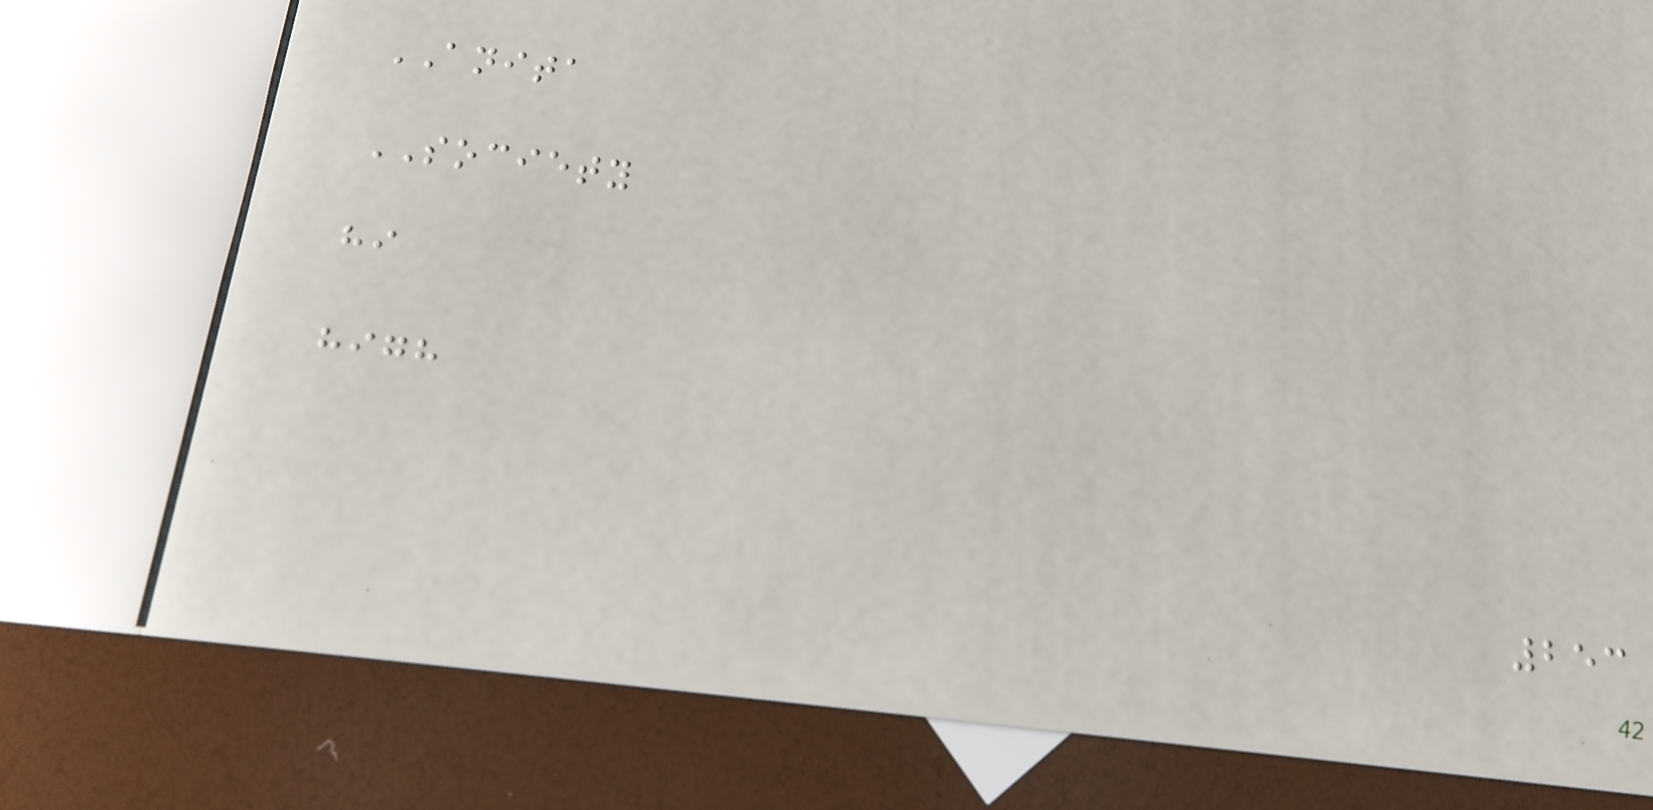ANITA
SOCIETY
hi
high
253
